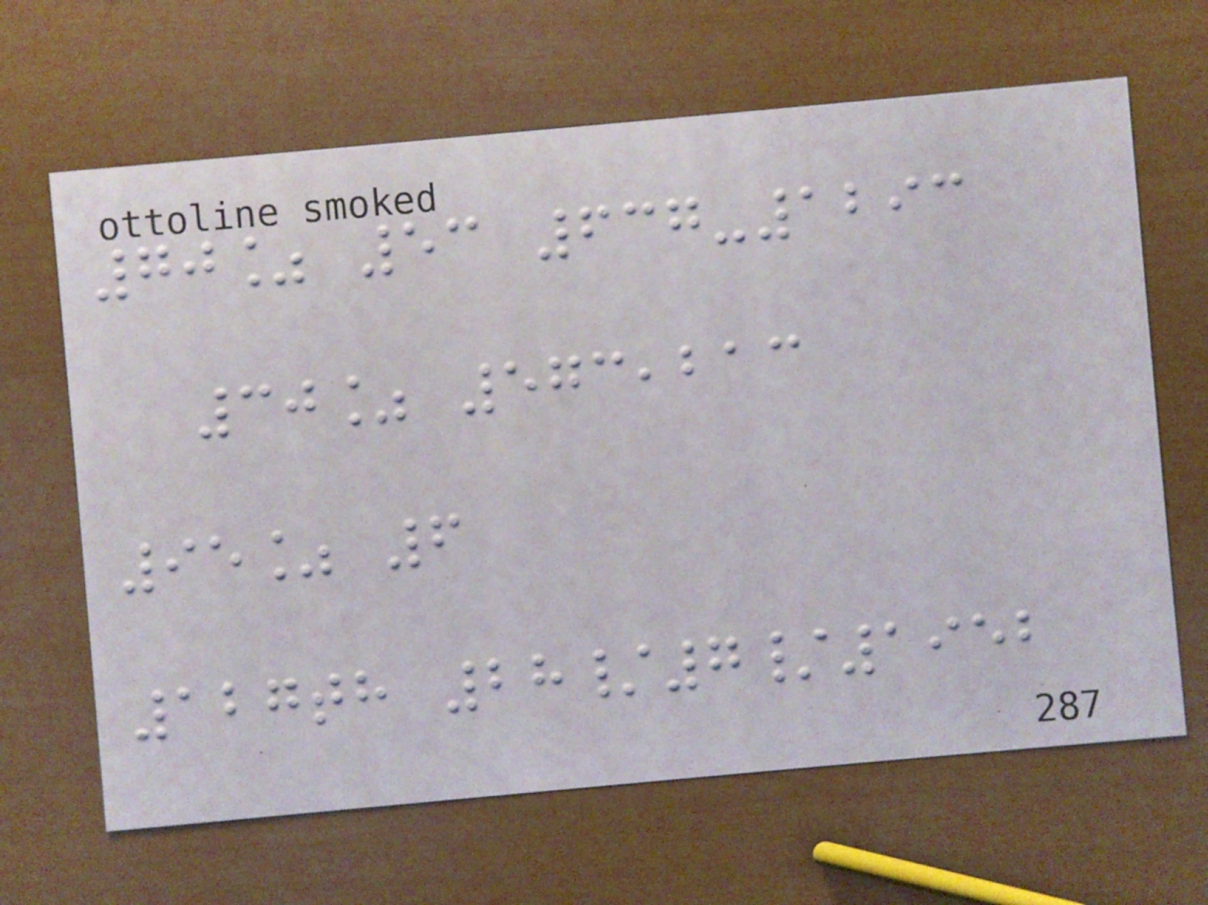70% 53 637-1293
30% 573,213
95% 6
127th 28/7/1952
